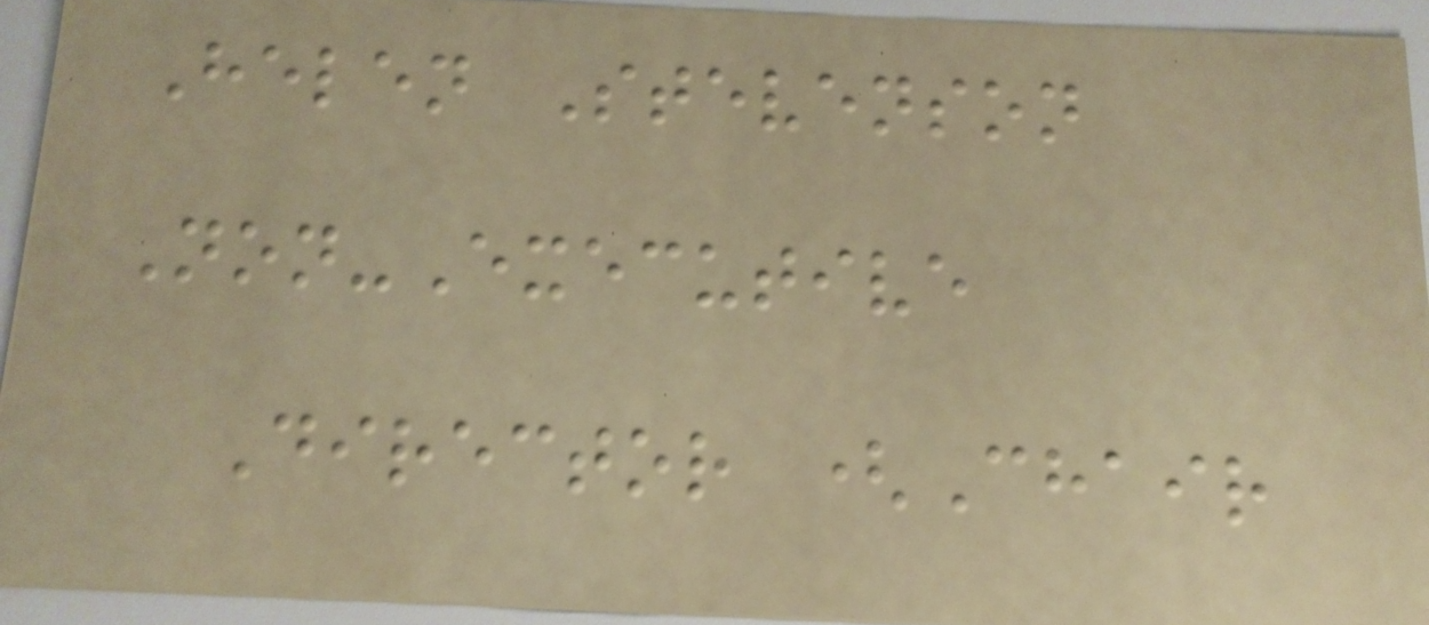Helen Stevenson
Non-Executive
Director (Chair
